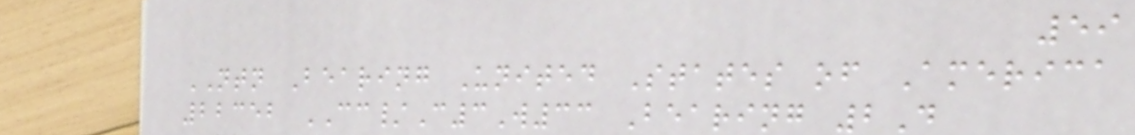59
NTN Bearing United States of America
22352 CC/C3W33 Bearing 2D
